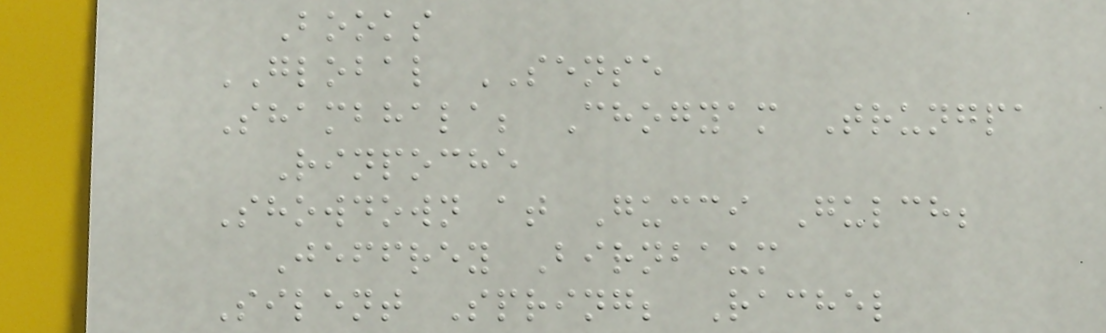Books
GLOBAL SENSE
Shambhala; Chogyam Trungpa
Rinpoche
Showdown at Gucci Gulch;
Jeffrey Birnbaum
Silent Spring; Rachel
